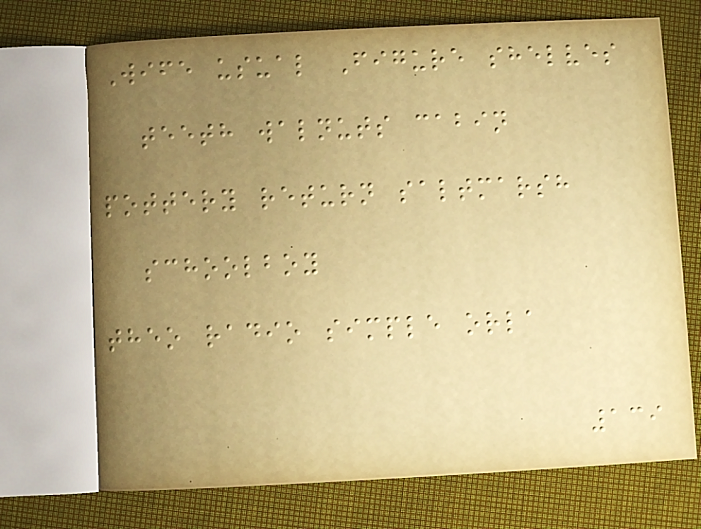Wife usual Figure shelves
teeth walnuts cabin
pottery return saltmarsh
schoolboy
theo radio simple orla
139
